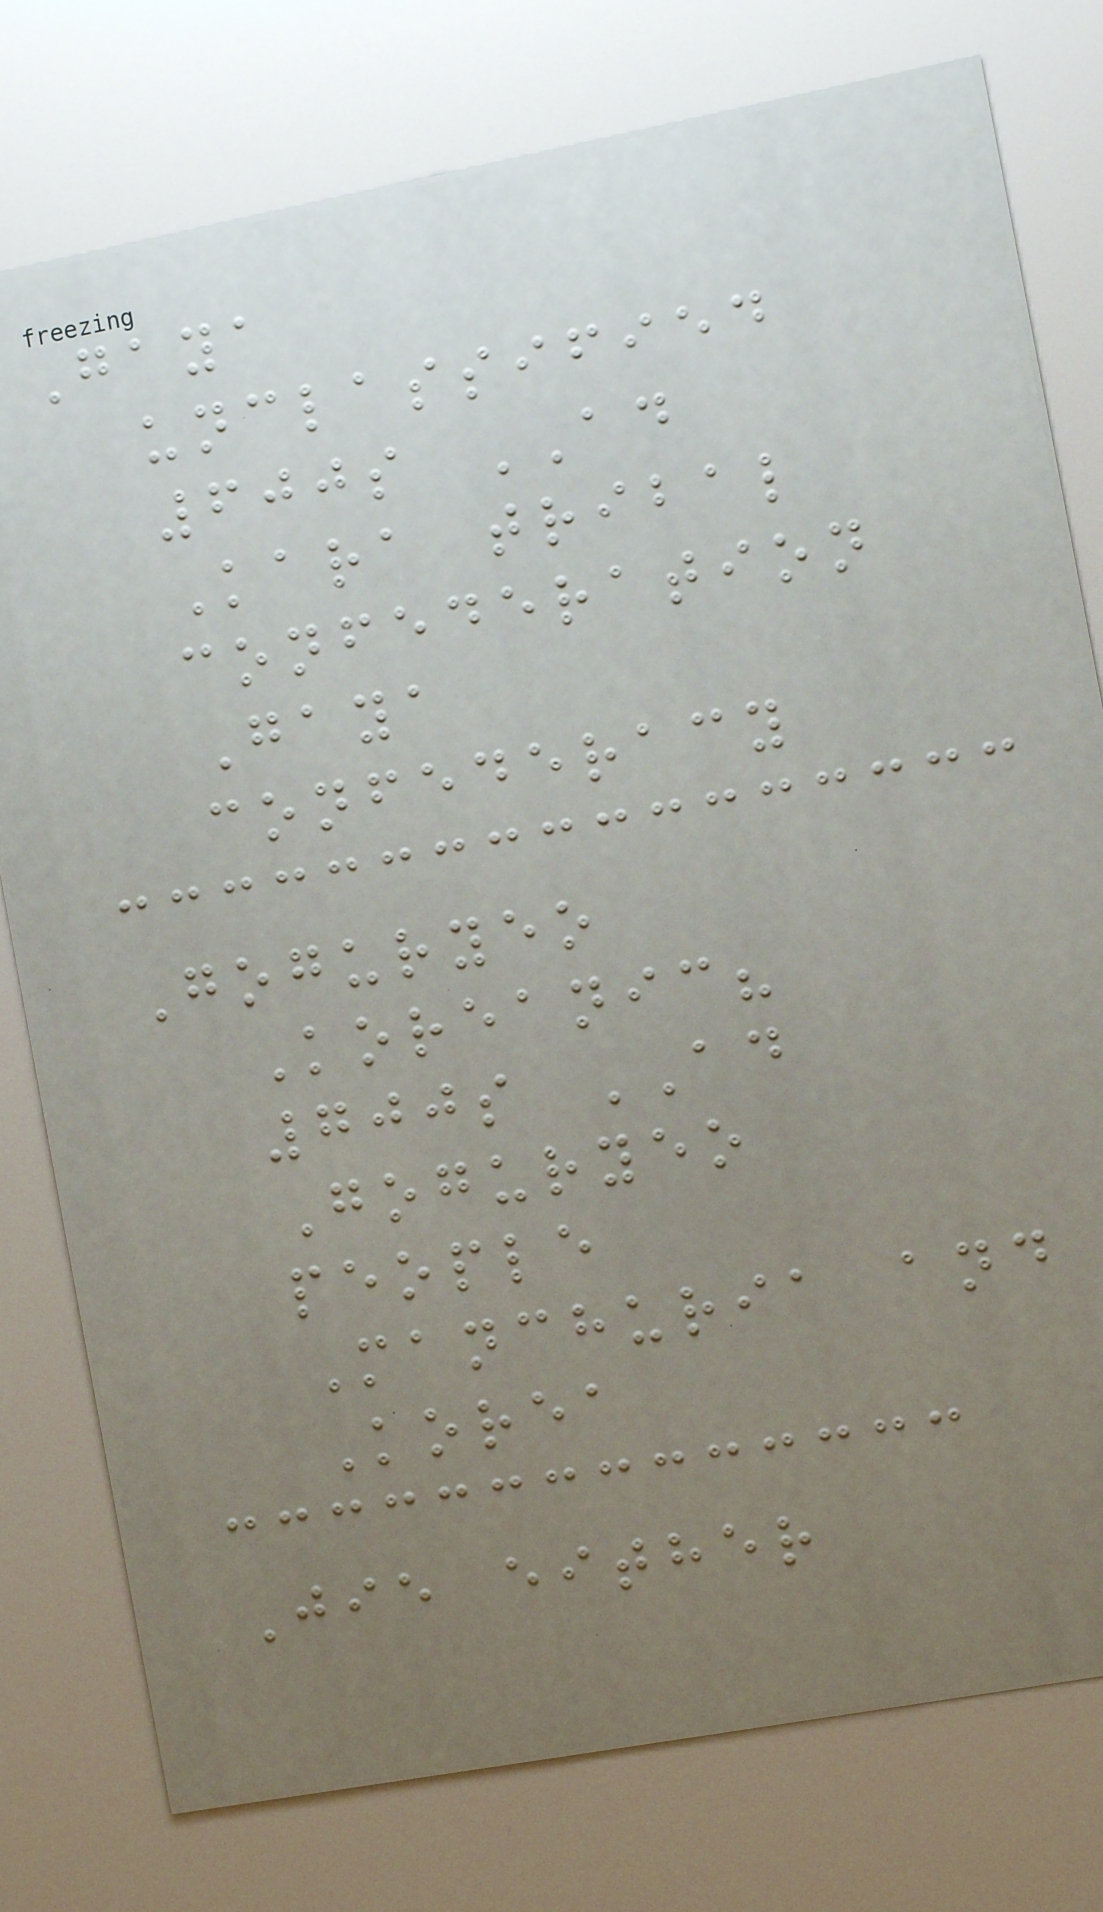Gaya
unclassified
600s AD
Kara tribal
confederation
Gaya
confederacy
Goguryeo
Koreanic?
700s AD
Goguryeo
people
Manchuria and
Korea
Jie either
